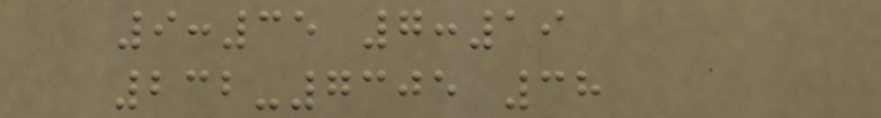9:35 7:19
232-7305 38
